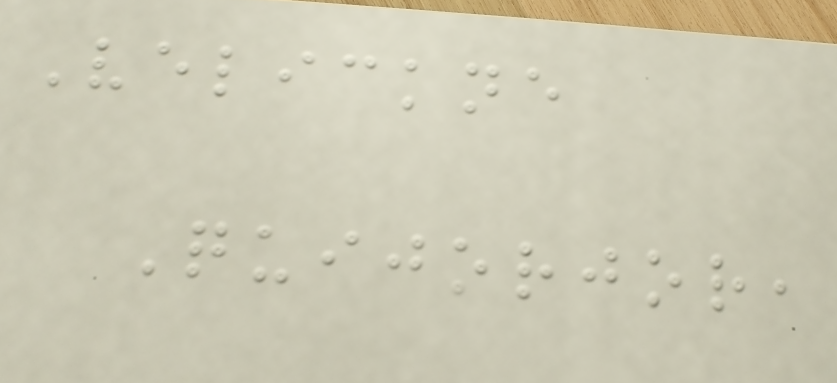Velickne
Quijorjor,
